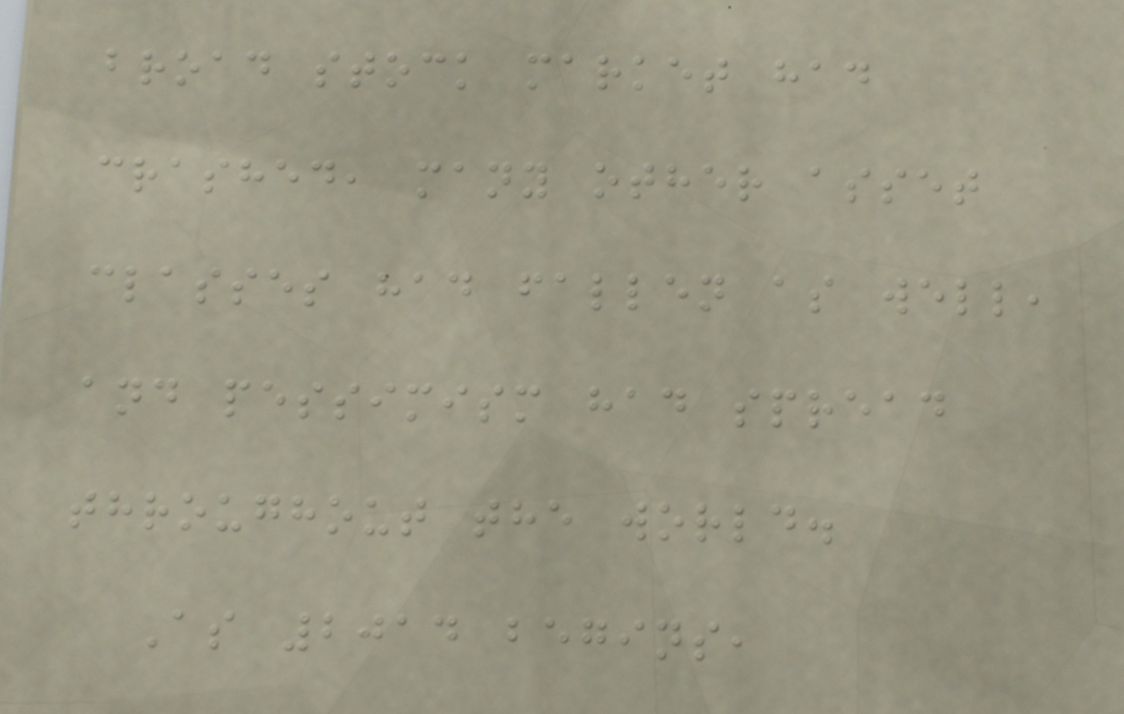broad stock market had
crashed, many other asset
classes had fallen as well,
and pessimism had spread
throughout the world.
As 2014 begins,
